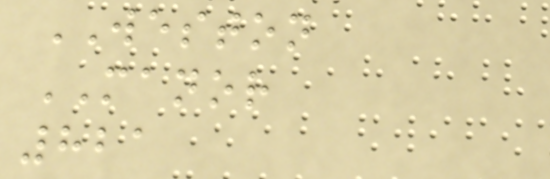WESTON
MANOR
821
